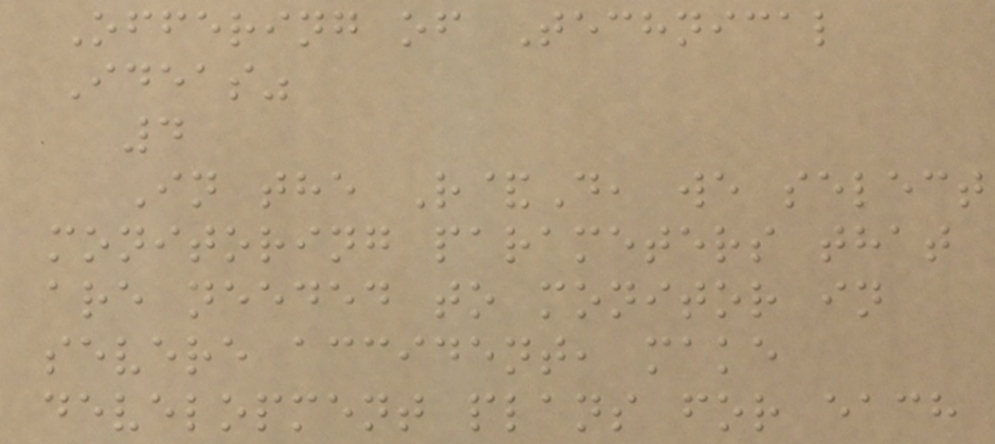Offering of Technical
Ideas"
4
In the R&D, we select
monitoring parameters that
are needed to monitor in
severe accident, make
development plans for each
